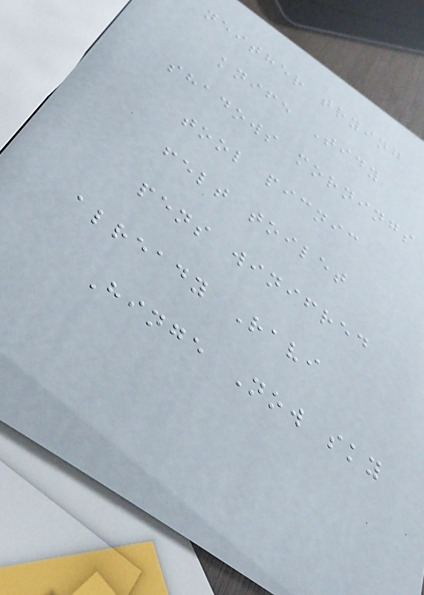neither trying
knife Tidy
shadows mornings
tool picnic
felt toilet
pens winifred
already Ravi
Hinge Now sky
